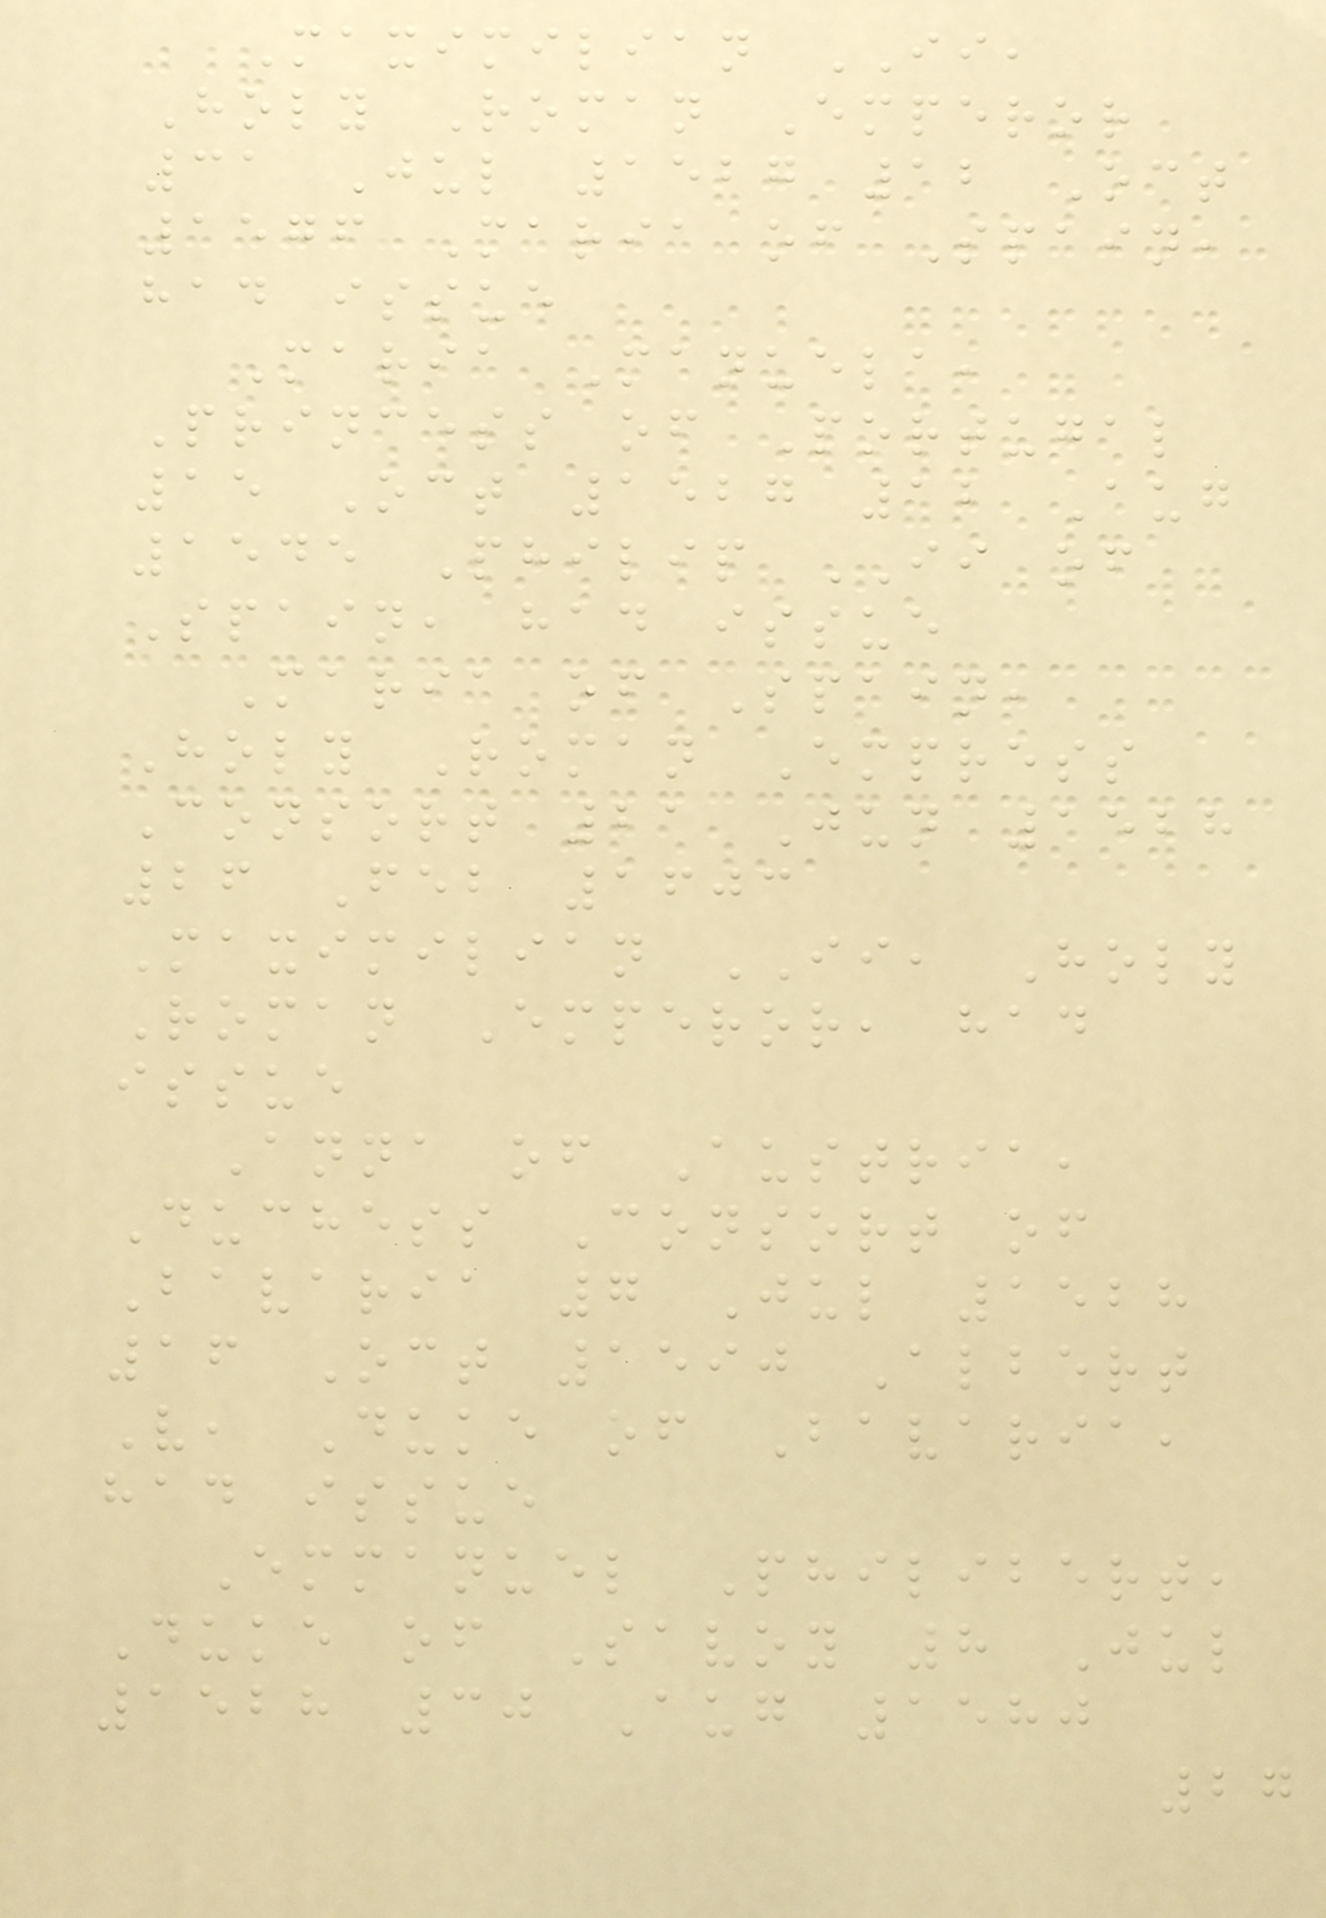Maximilian II,
Holy Roman Emperor
31 Jul 1527 12 Oct
1576 Maria of Spain,
had issue
Maria Manuela,
Princess of Portugal
15 Oct 1527 12 Aug
1545 Philip II of
Spain, had issue
Maria of Spain,
Holy Roman Empress
Consort 21 Jun 1528
26 Feb 1603
Maximilian II, Holy
Roman Emperor, had
issue
Anna of Austria,
Duchess Consort of
Bavaria 7 Jul 1528
16 Oct 1590 Albert
V, Duke of Bavaria,
had issue
Emmanuel Philibert,
Duke of Savoy 8 Jul
1528 30 Aug 1580
27
